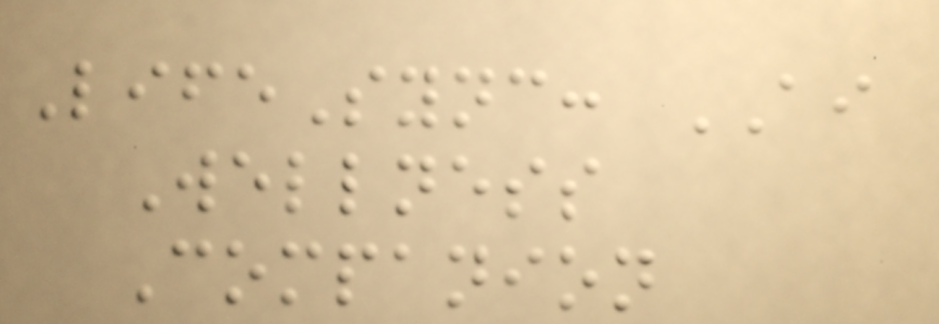LifeSync: AI
Wellness
Companion
